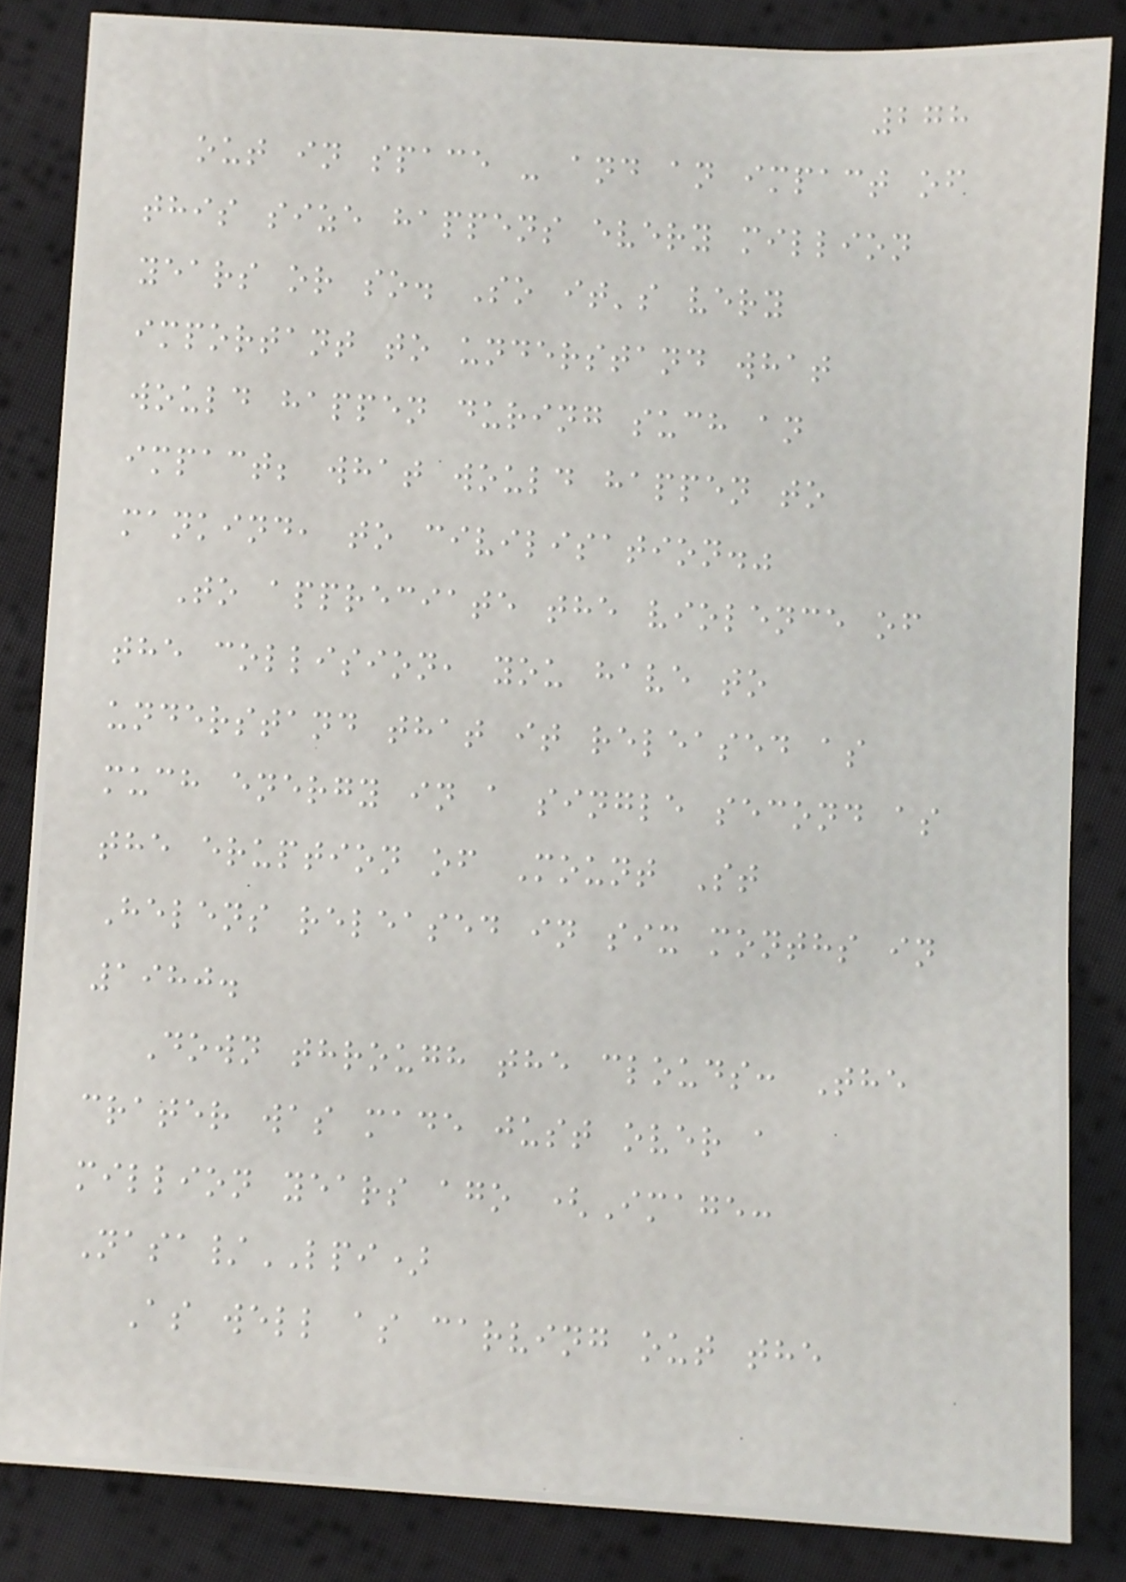278
out in space - and an impact of
this size happens every million
years or so. So it's very
important to understand what
would happen during such an
impact; what would happen to
mankind, to civilisation."
To appreciate the violence of
the collision, you have to
understand that it released as
much energy in a single second as
the eruption of Mount St
Helens released in six months in
1980.
Down through the clouds: The
crater was made just over a
million years ago (Image:
Nasa/LPI)
As well as carving out the
